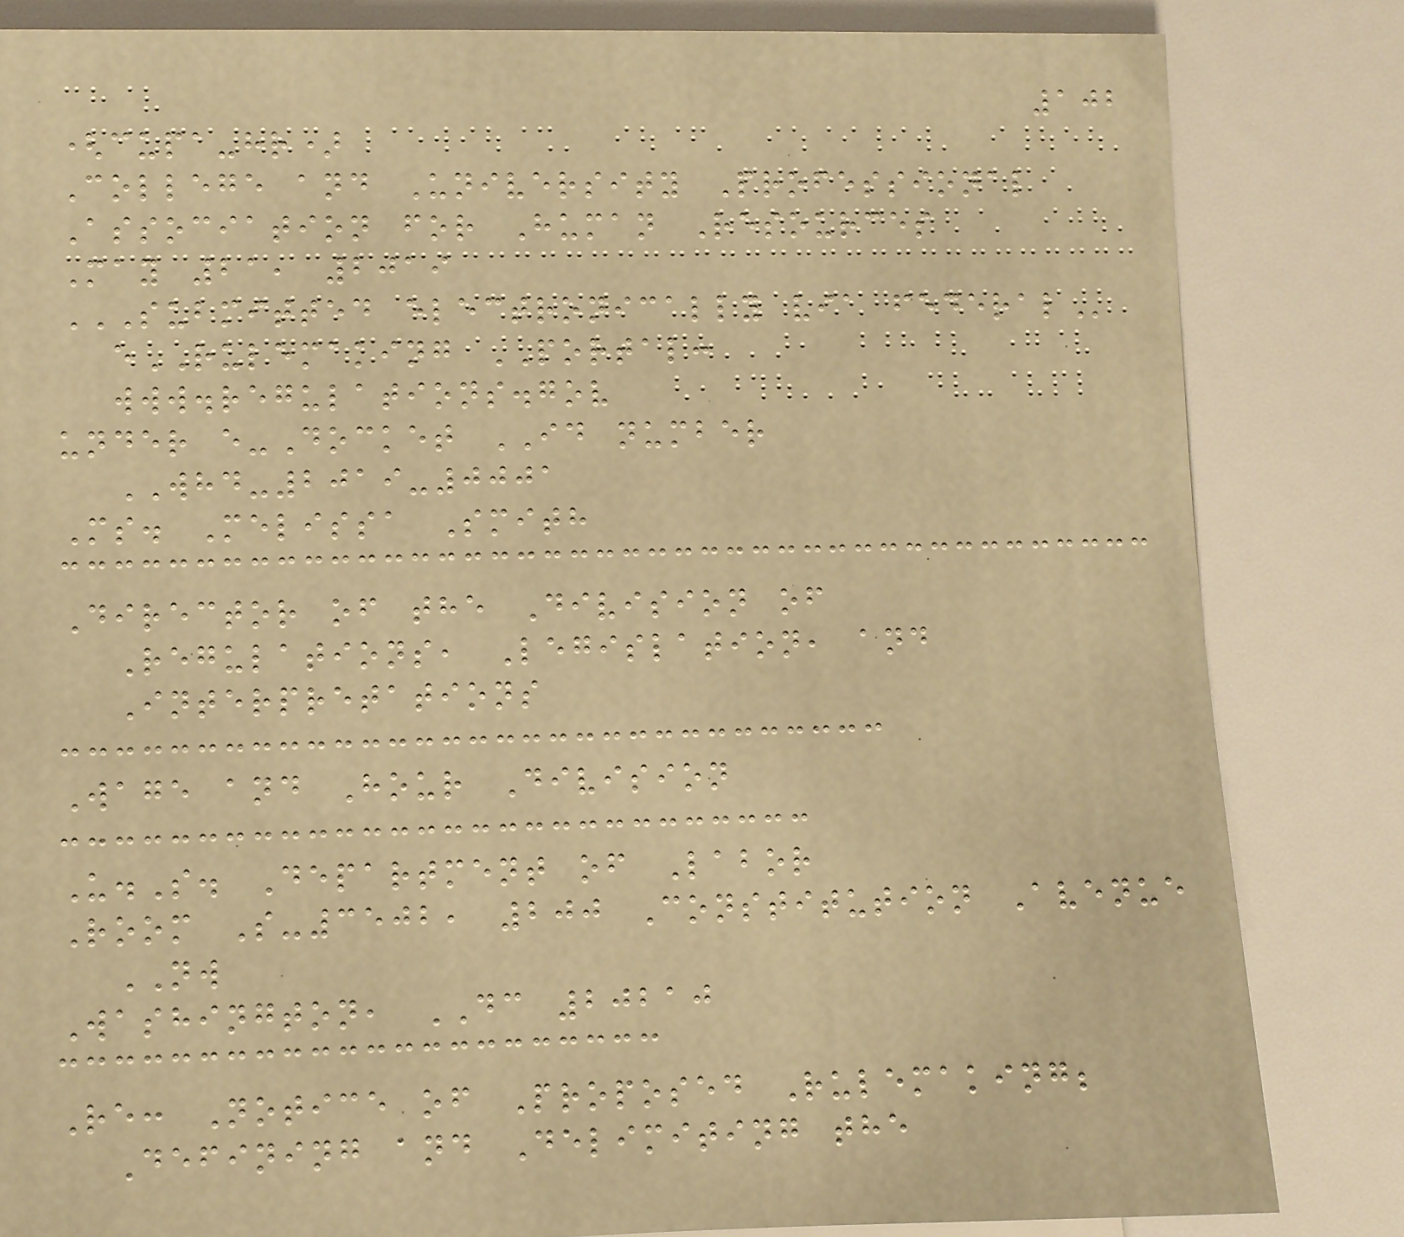102
(cupa-hr)
College and University Professional
Association for Human Resources
May 21, 2019
SUBMITTED ELECTRONICALLY VIA FEDERAL
eRULEMAKING PORTAL:
www.regulations.gov
under e-Docket ID number
WHD-2019-0001
Ms. Melissa Smith
Director of the Division of
Regulations, Legislation, and
Interpretations
Wage and Hour Division
U.S. Department of Labor
Room S-3502, 200 Constitution Avenue
NW
Washington, DC 20210
Re: Notice of Proposed Rulemaking;
Defining and Delimiting the
